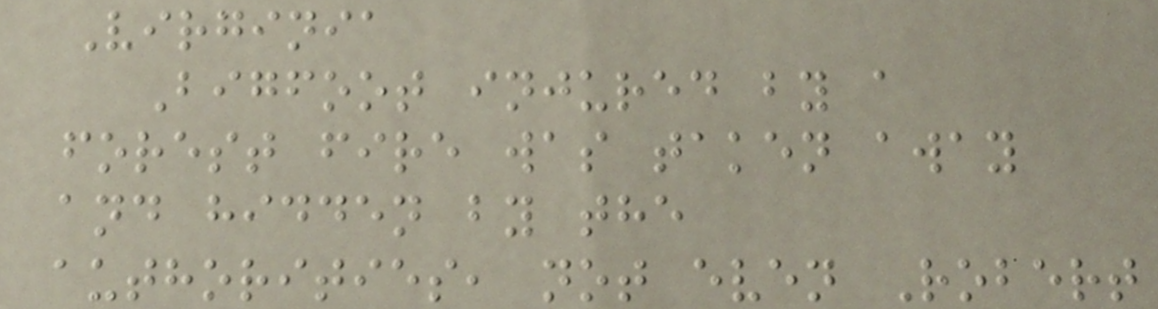Virginia
Bigfoot injured by a
forest fire was taken away
and hidden by the
authorities, not even Robert
